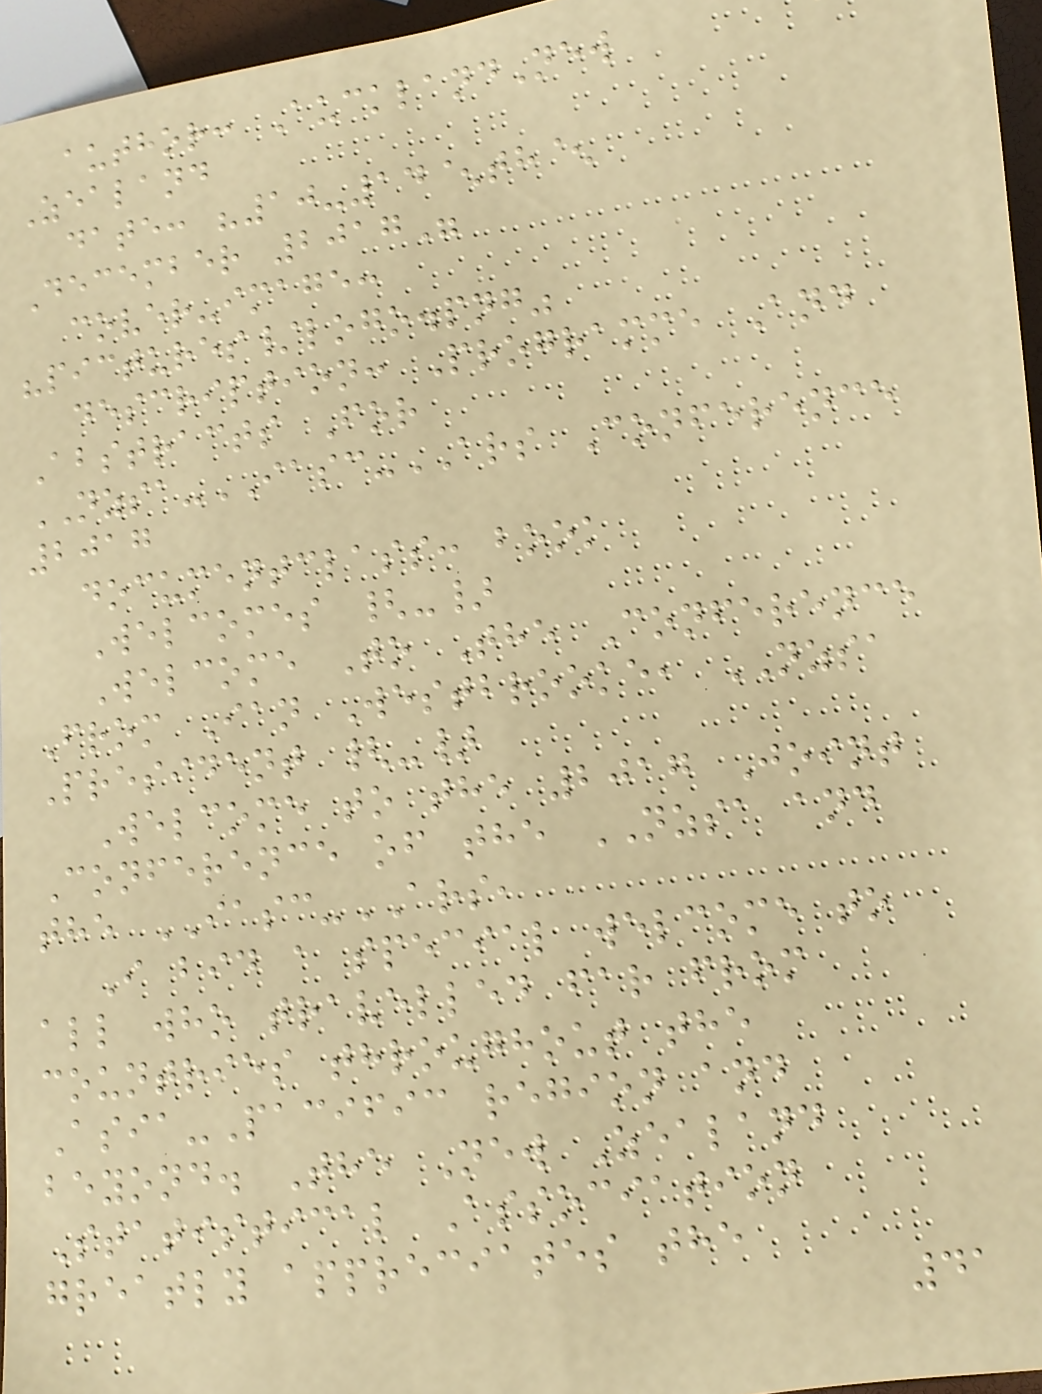author: AucklandNew
Zealand
date: "10-14^th^
December 2017"
cover-image:
"pictures/logo.png"
description: Programme And
Abstracts For
NZSA-IASC-ARS Conference
2017
documentclass: book
Welcomes {-}
Welcome To The Conference
From Ian Westbrooke, NZSA
President {-}
Welcome to the 2017 Joint
Conference of the NZSA and
the IASC-ARS,
I bid a special welcome to
all who travelled far from
countries throughout the
Asia-Pacific region and
beyond. The New Zealand
Statistical Association
greatly appreciates the
41
